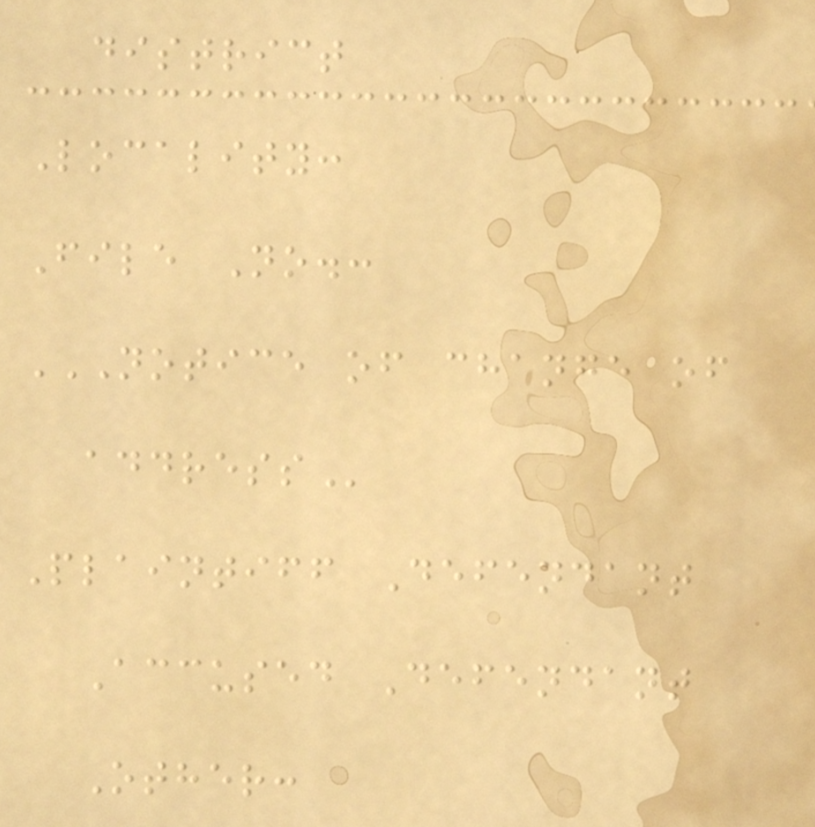district
Locality:
File No.:
NOTICE OF CHANGE OF
ADDRESS
Plaintiff Defendant
Accused Defendant
Other:
